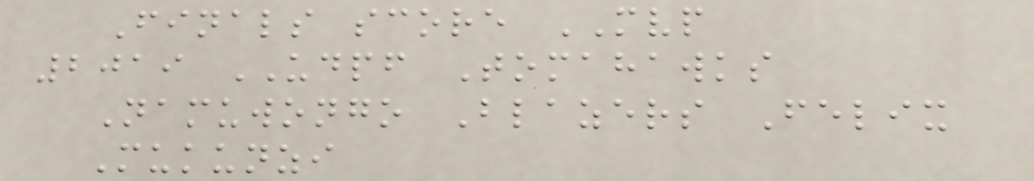Finals score MVP
2019 UDPF Tomahawks
Namuwongo Blazers Felix
Mukunzi
